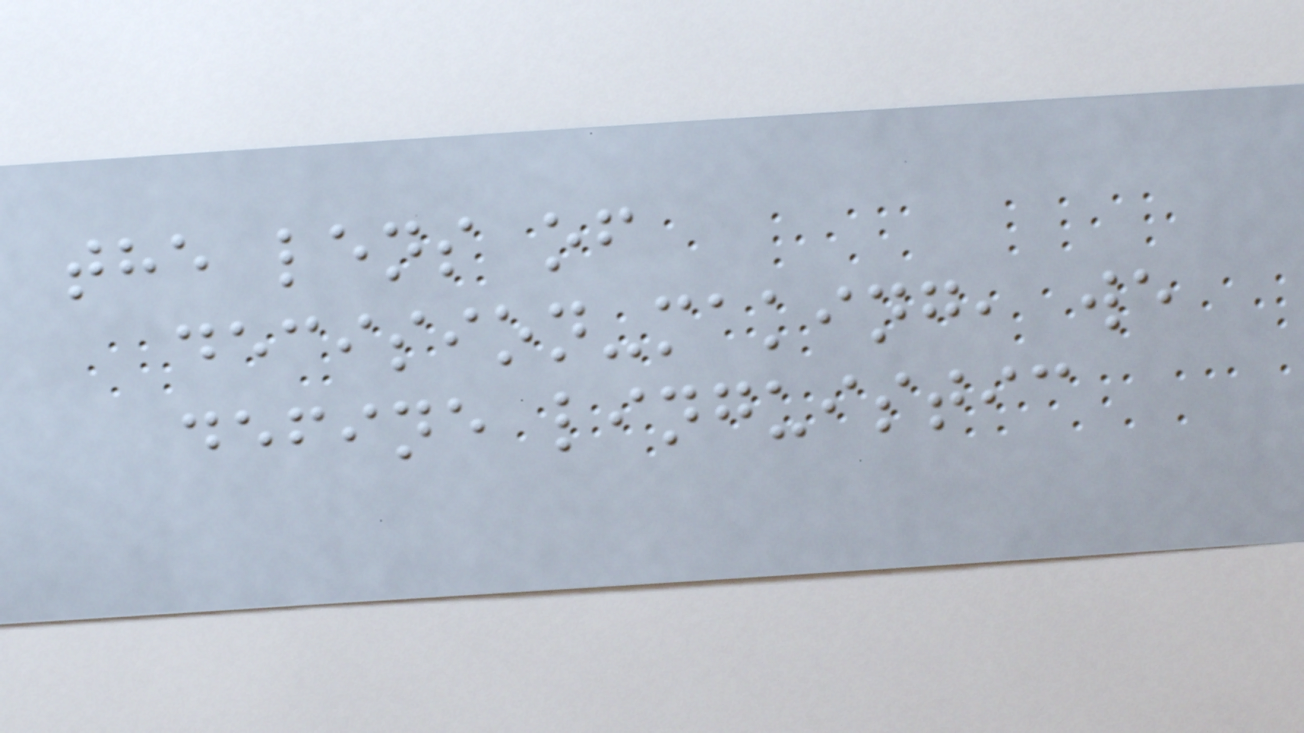the lens of
decision-making, we
define linguistic
